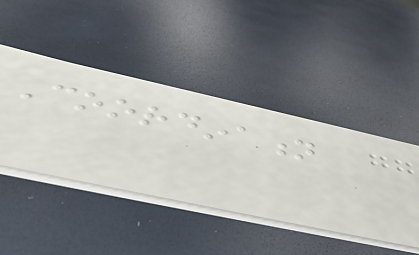Coordination
